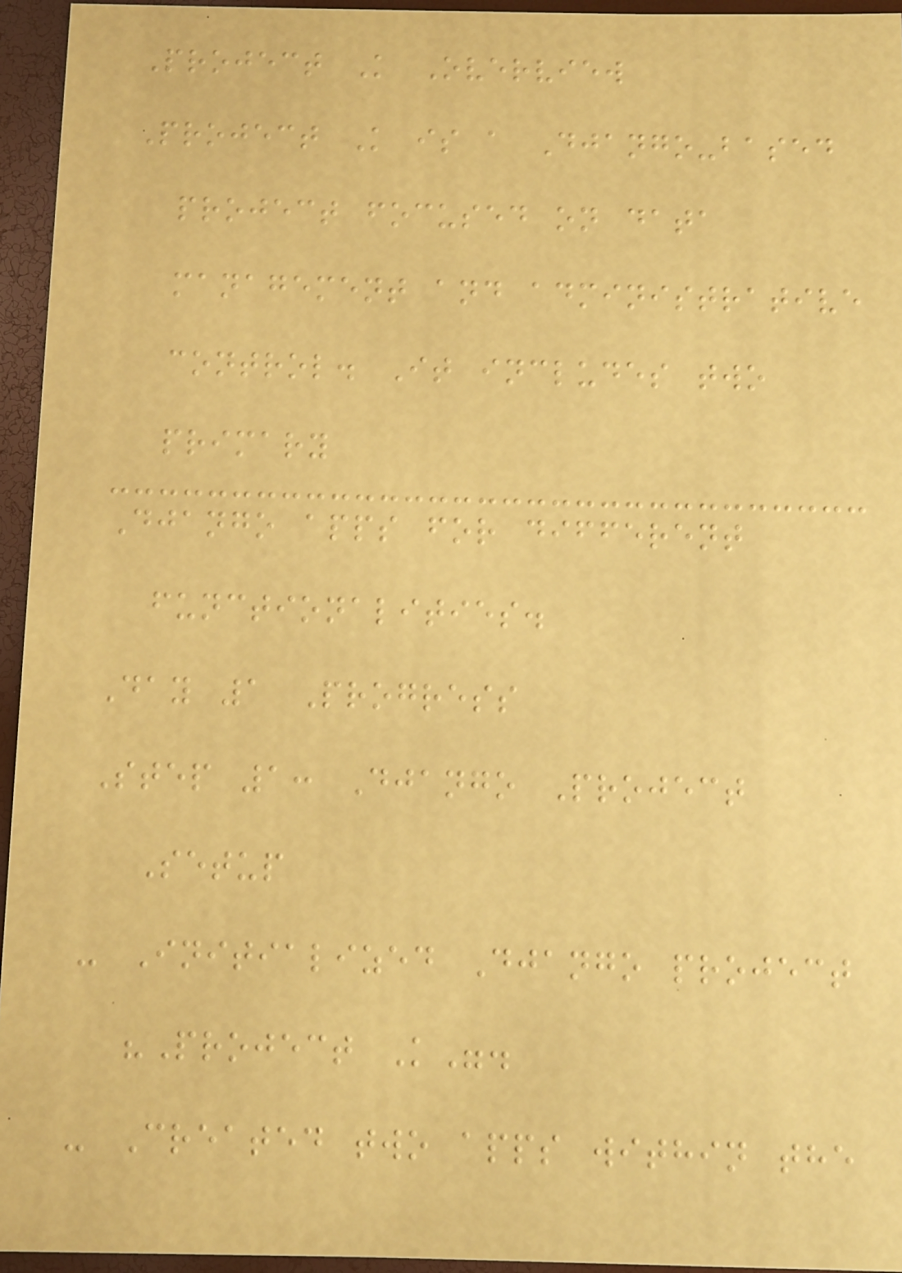Project K Overview
Project K is a Django-based
project focused on data
management and administrative
control. It includes two
primary
Django apps for different
functionalities.
Day 1 Progress
Step 1: Django Project
Setup
- Initialized Django project
"Project K".
- Created two apps within the
